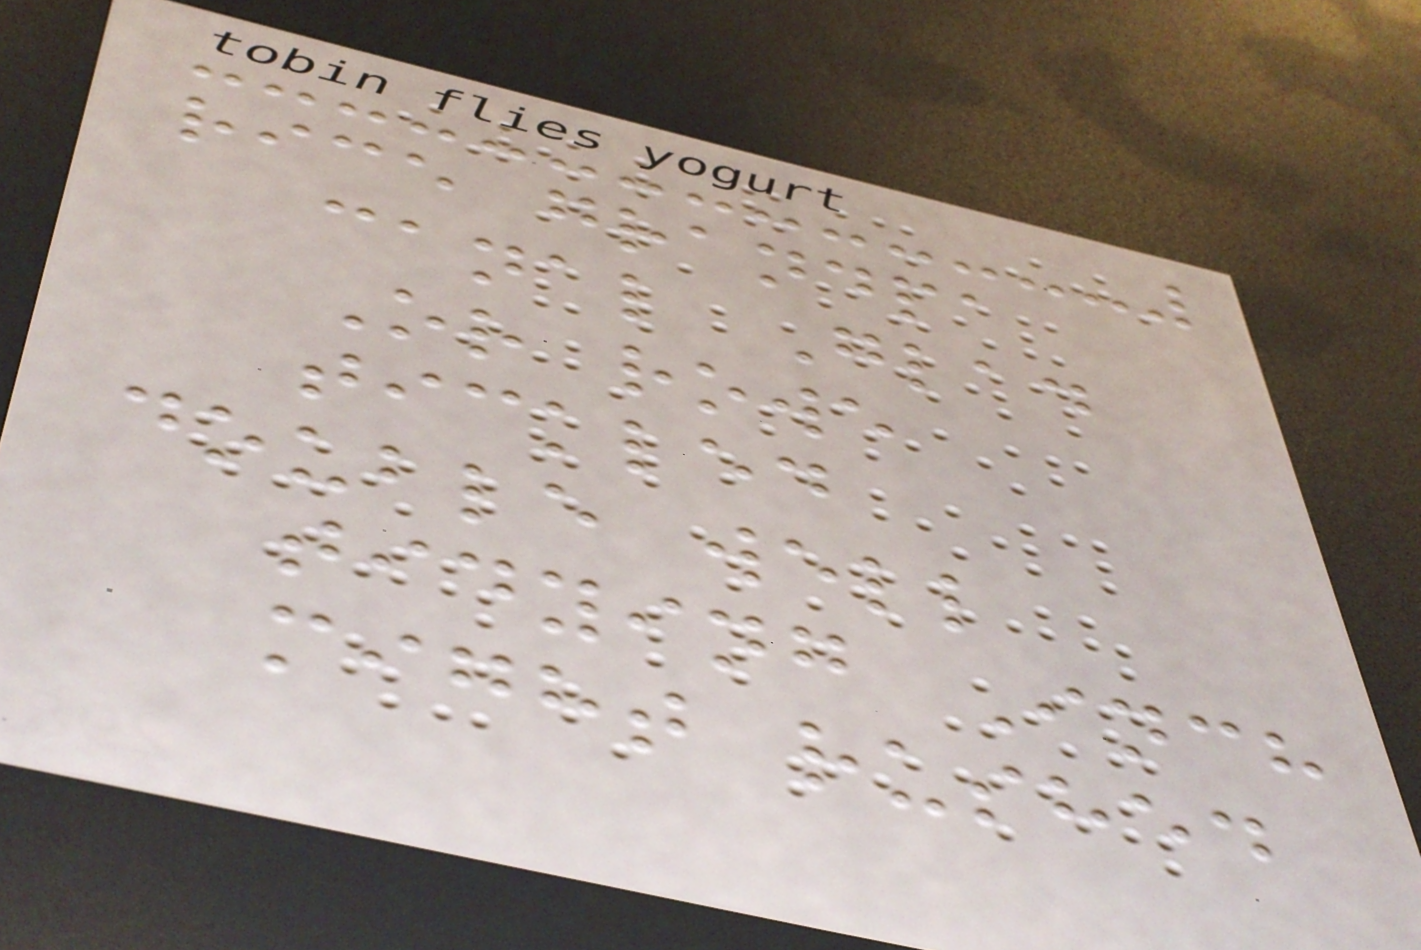rice grandpa
canal Glad
Or rowe
tickled
double well
tidying Inch
might rushed
